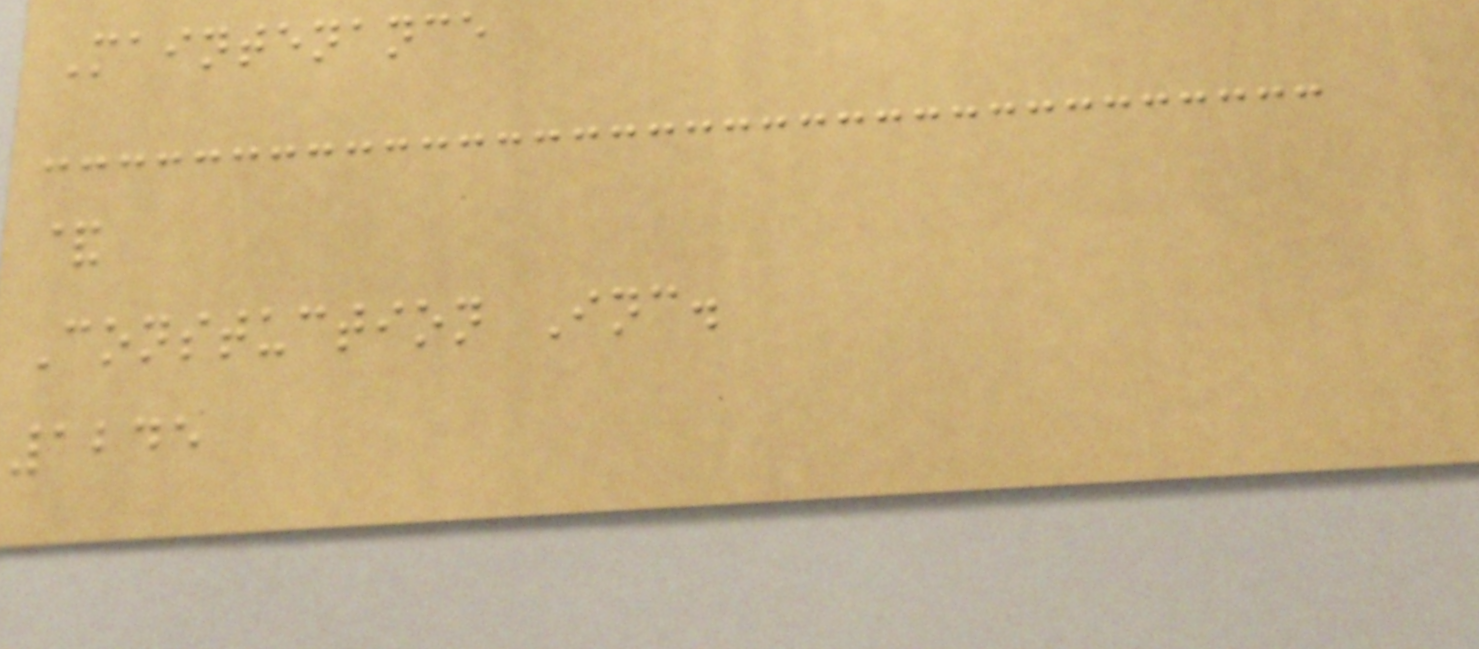Maintenance
&
Constuction Inc.
1245
